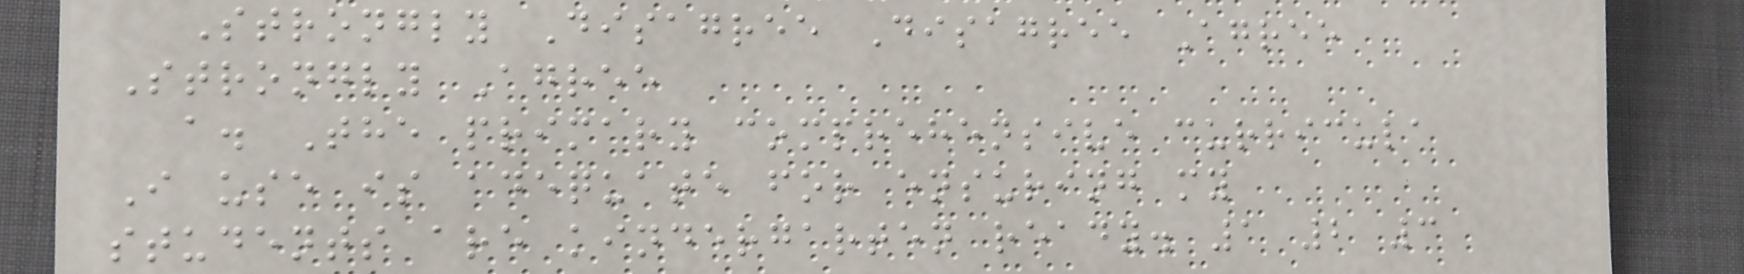Strongly Disagree Disagree Agree
Strongly Agree
a. The primary comprehensive curricula
I use is adequate for ensuring my
students are kindergarten ready. 1 2 3
